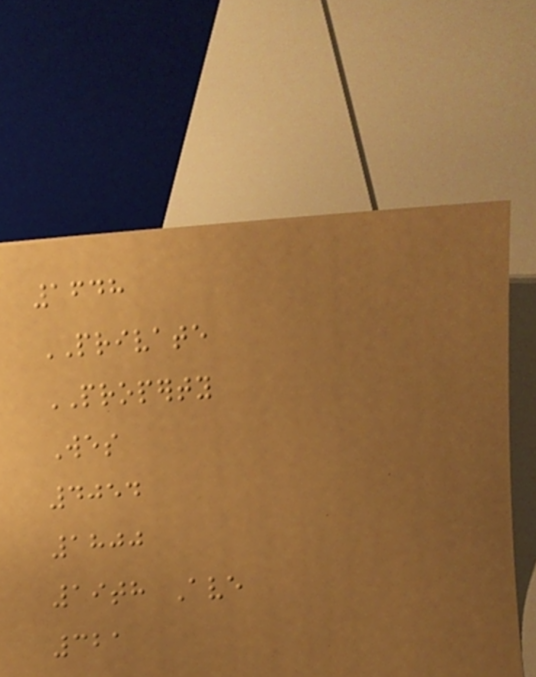1648
PRIVATE
PROPERTY
Wes
4054
1800
19th Ave
321
